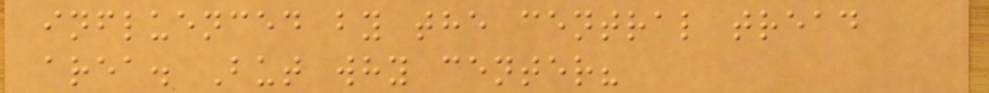influenced by the central tread
area. But why center?
